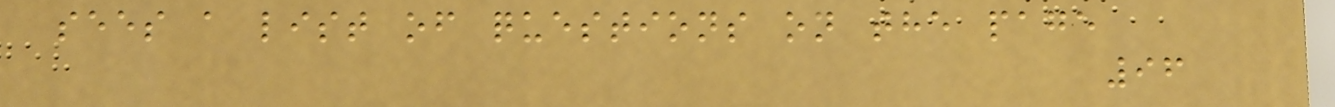sees a list of questions on the page
96
